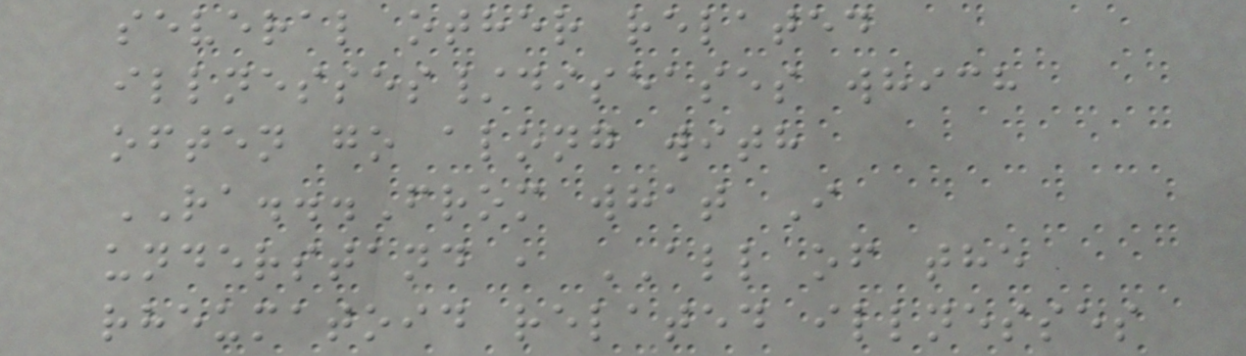several other related
illnesses/diseases which
often go along with
RA...From what I
understand , ALL of the
rheumatoid related illnesses
